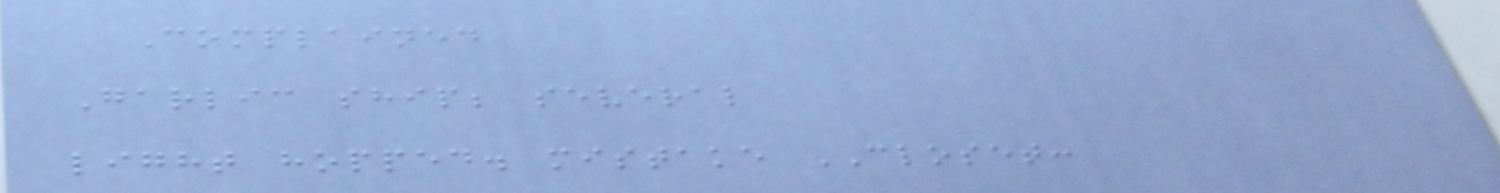Complained
Garlic ship; several
light hopped. mistake CLOSET:
